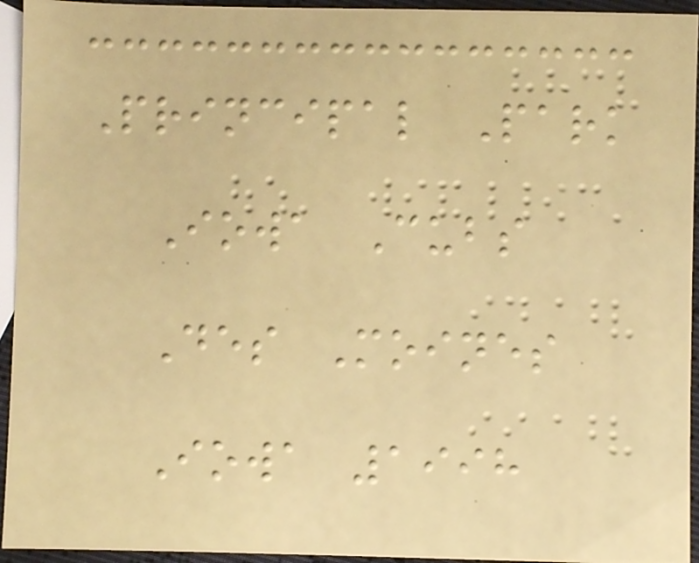Principal Park
Iowa Cubs
Des Moines
Iowa 1998
